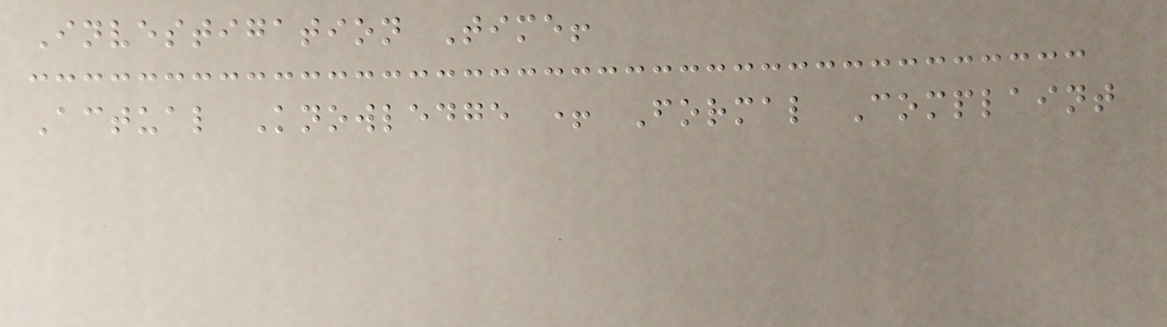Investigation Time!
Actual Knowledge + Formal Complaint
